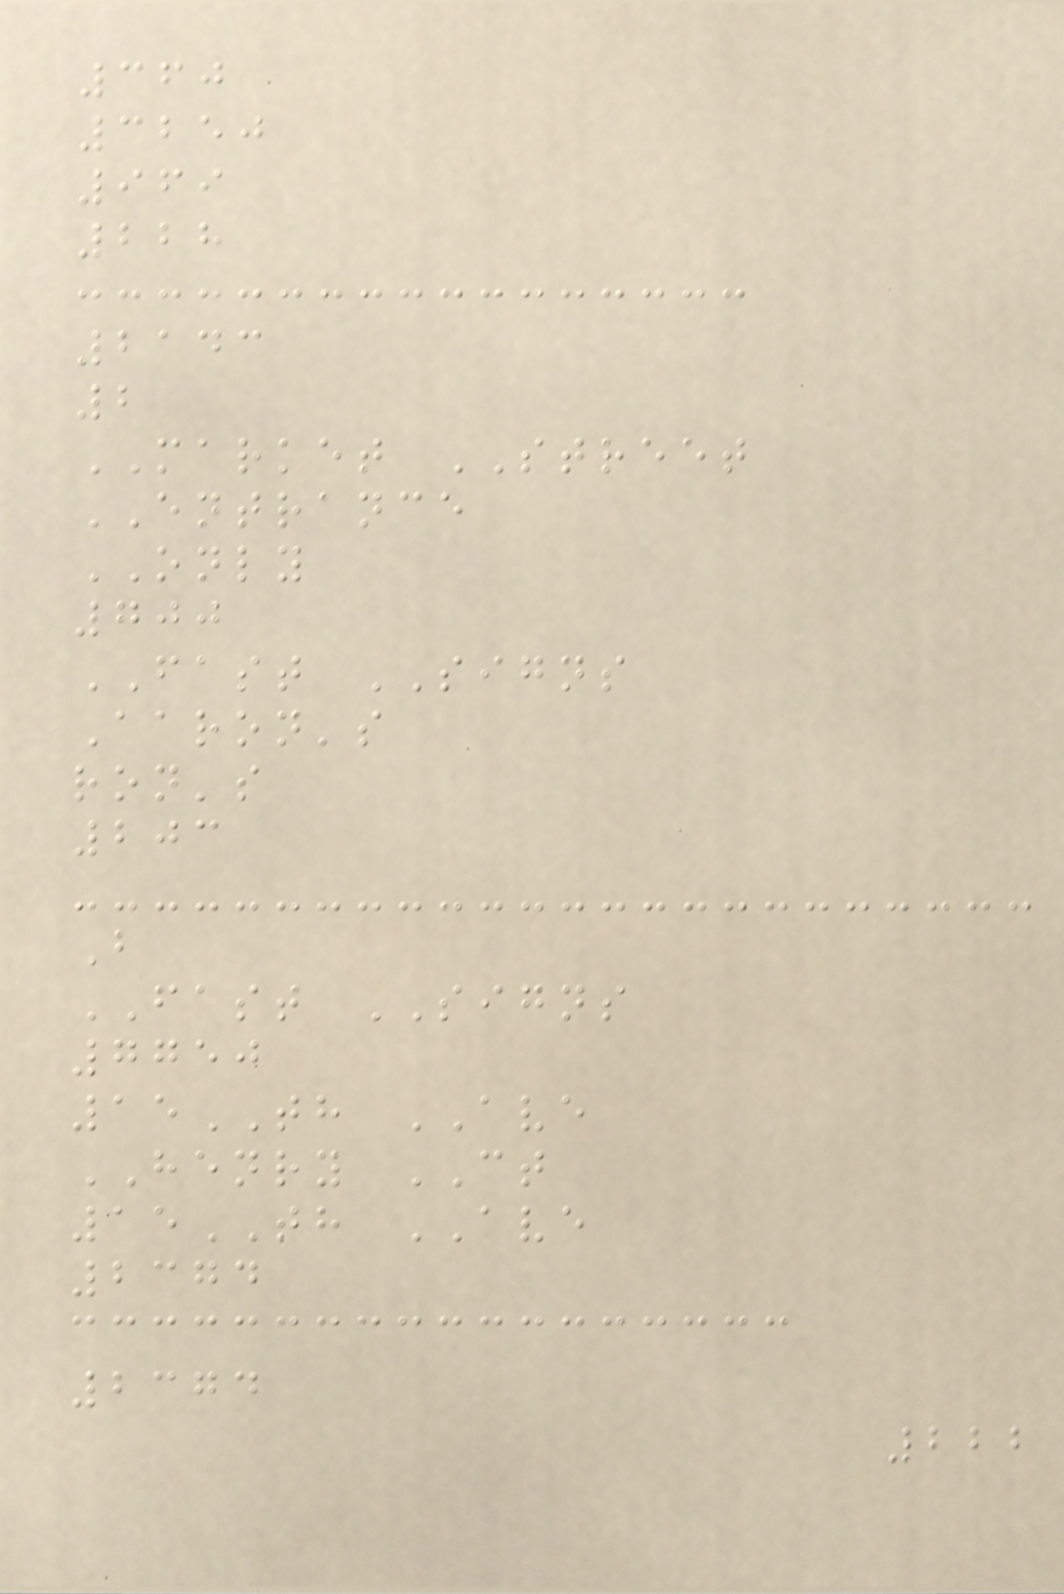360
3250
969
228
2143
2
MARKET STREET
ENTRANCE
ONLY
700
FAST SIGNS
Aaron's
ron's
203
B
FAST SIGNS
7750
15TH AVE
HENRY CT
15TH AVE
2374
2374
222
